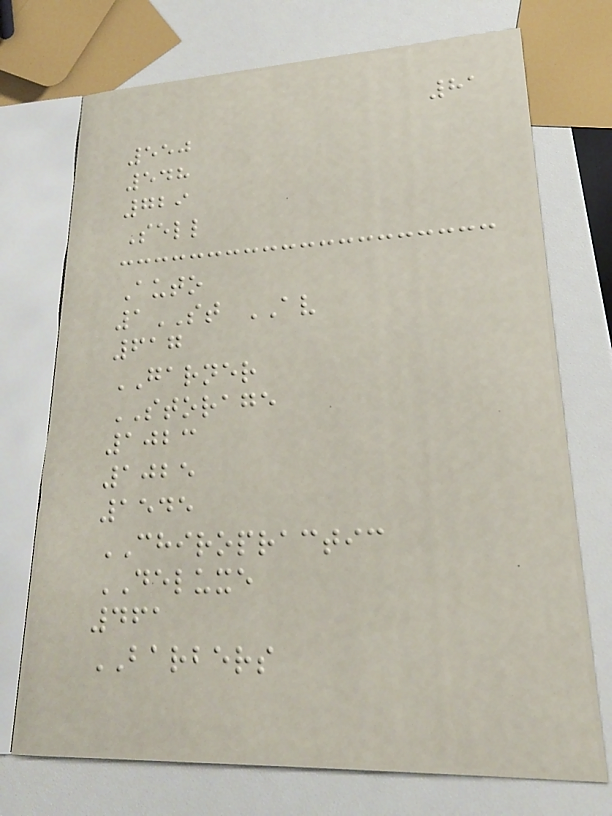81
550
548
729
Sell
Auto
1ST AV
617
GARNER
STORAGE
1023
1025
1545
CHIROPRACTIC
DELUXE
461
BARBERS
